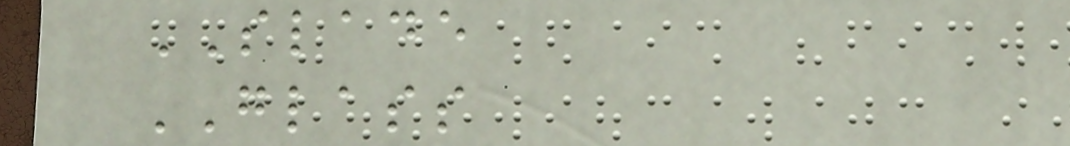SLADE
GLASS
